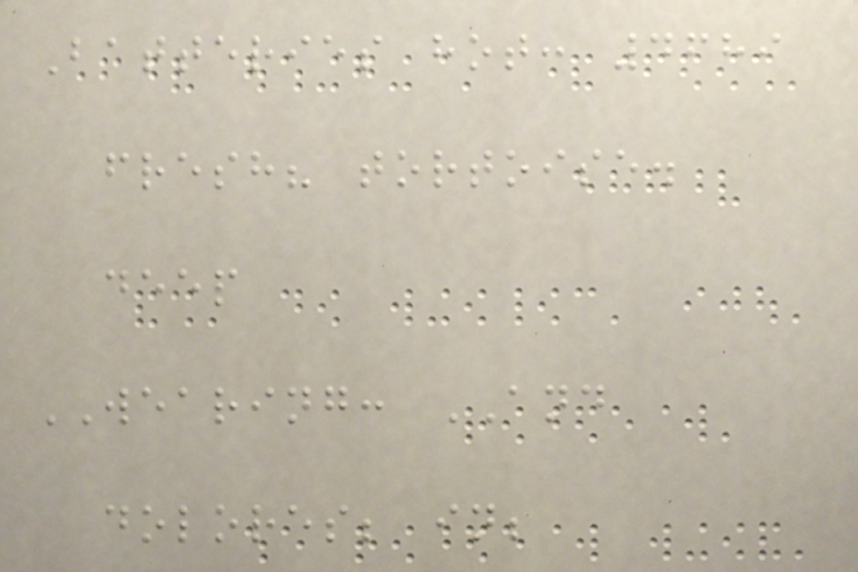Batteries hot: 4689
fresh? tortoise.
deep
WEARING: AND
dolores; in;
